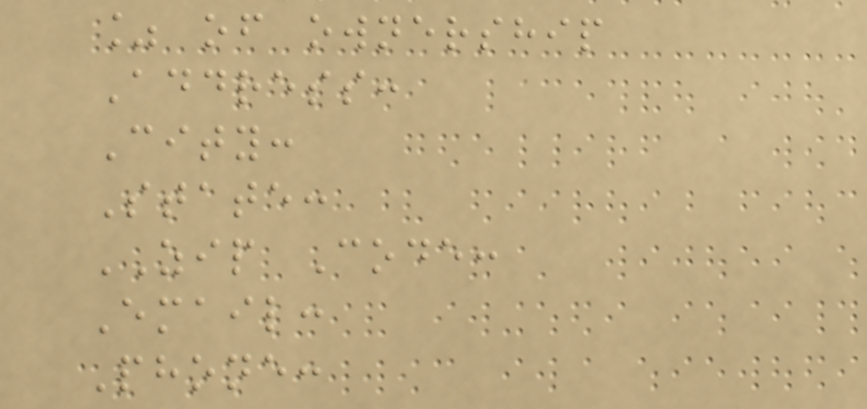% of ownership
Address:
City:
State:
ZIP Code:
Email:
Phone:
